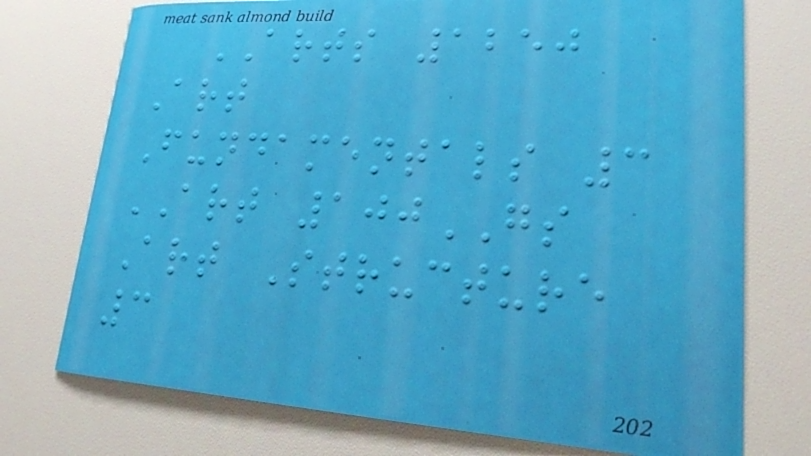ARTS 1250
Art
Fundamentals 3
ART 100GS
Art Structure
3
